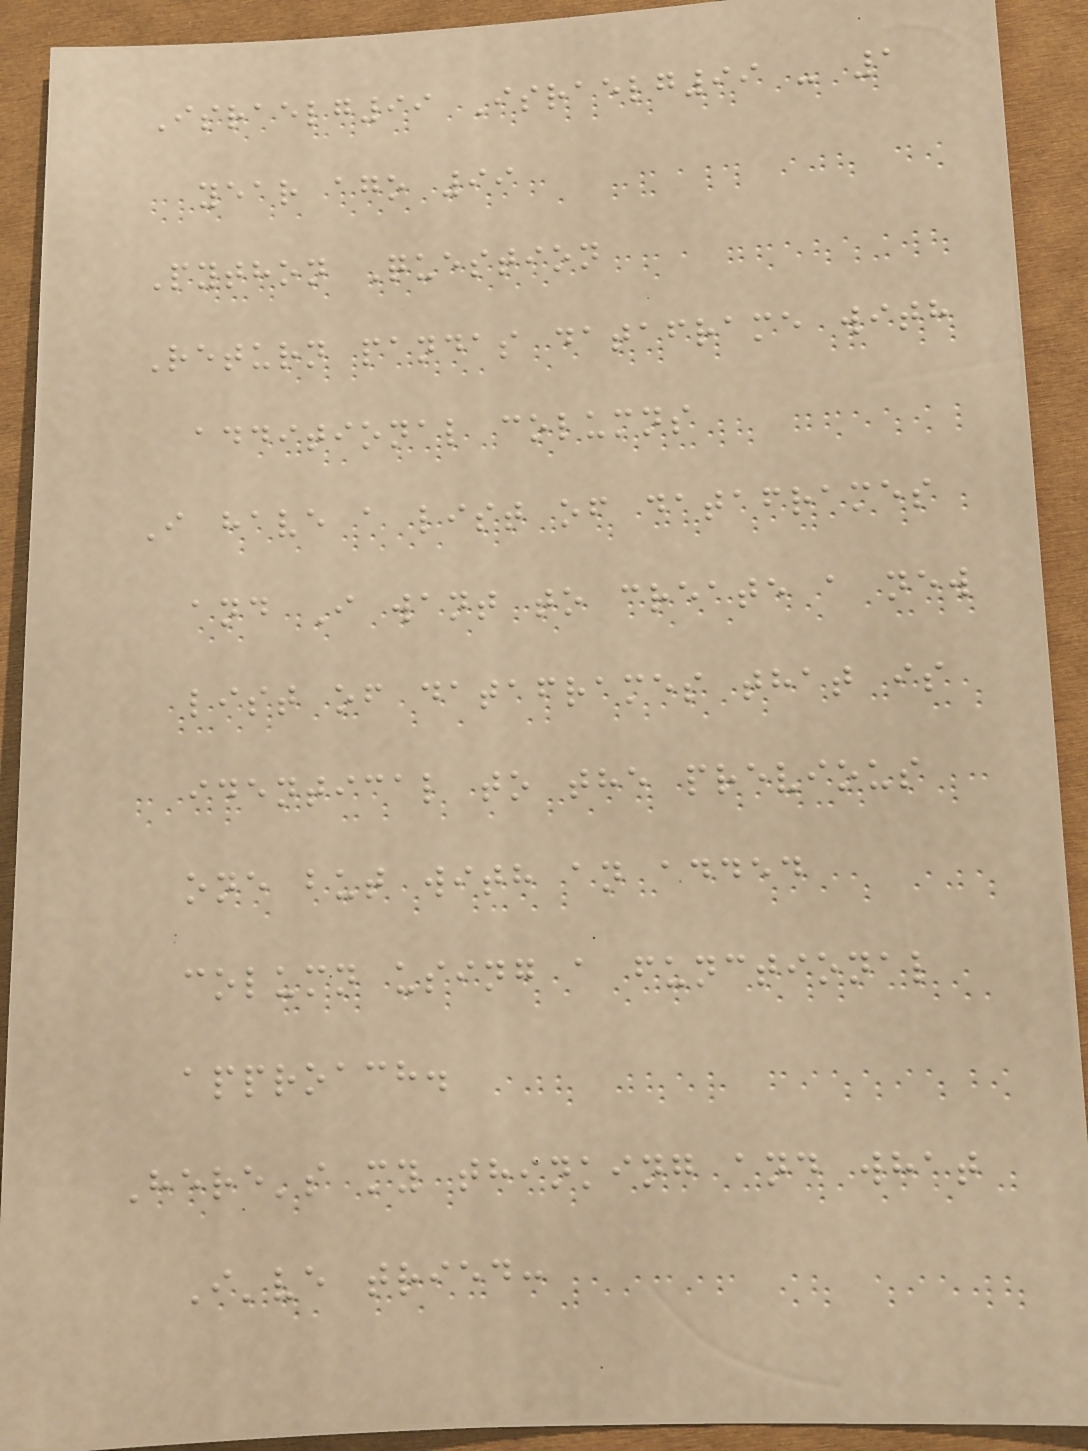Israelg99 Israelg99 - 1
year ago 99
Python Question
Return pandas dataframe with
additional columns
I have a list of dataframes
and I want to create a new
list of dataframes that is
identical to the previous
one but with an added
column using a functional
approach.
Here's my thinking and what
I've tried:
